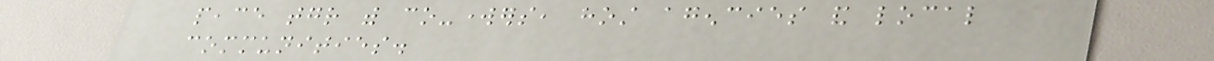peace together with co-workers, host agencies and local
communities.
